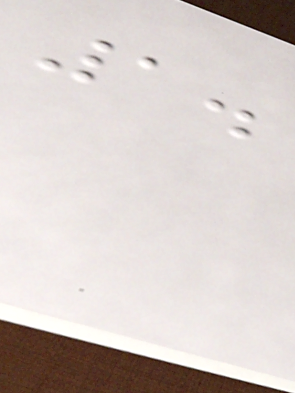1.
